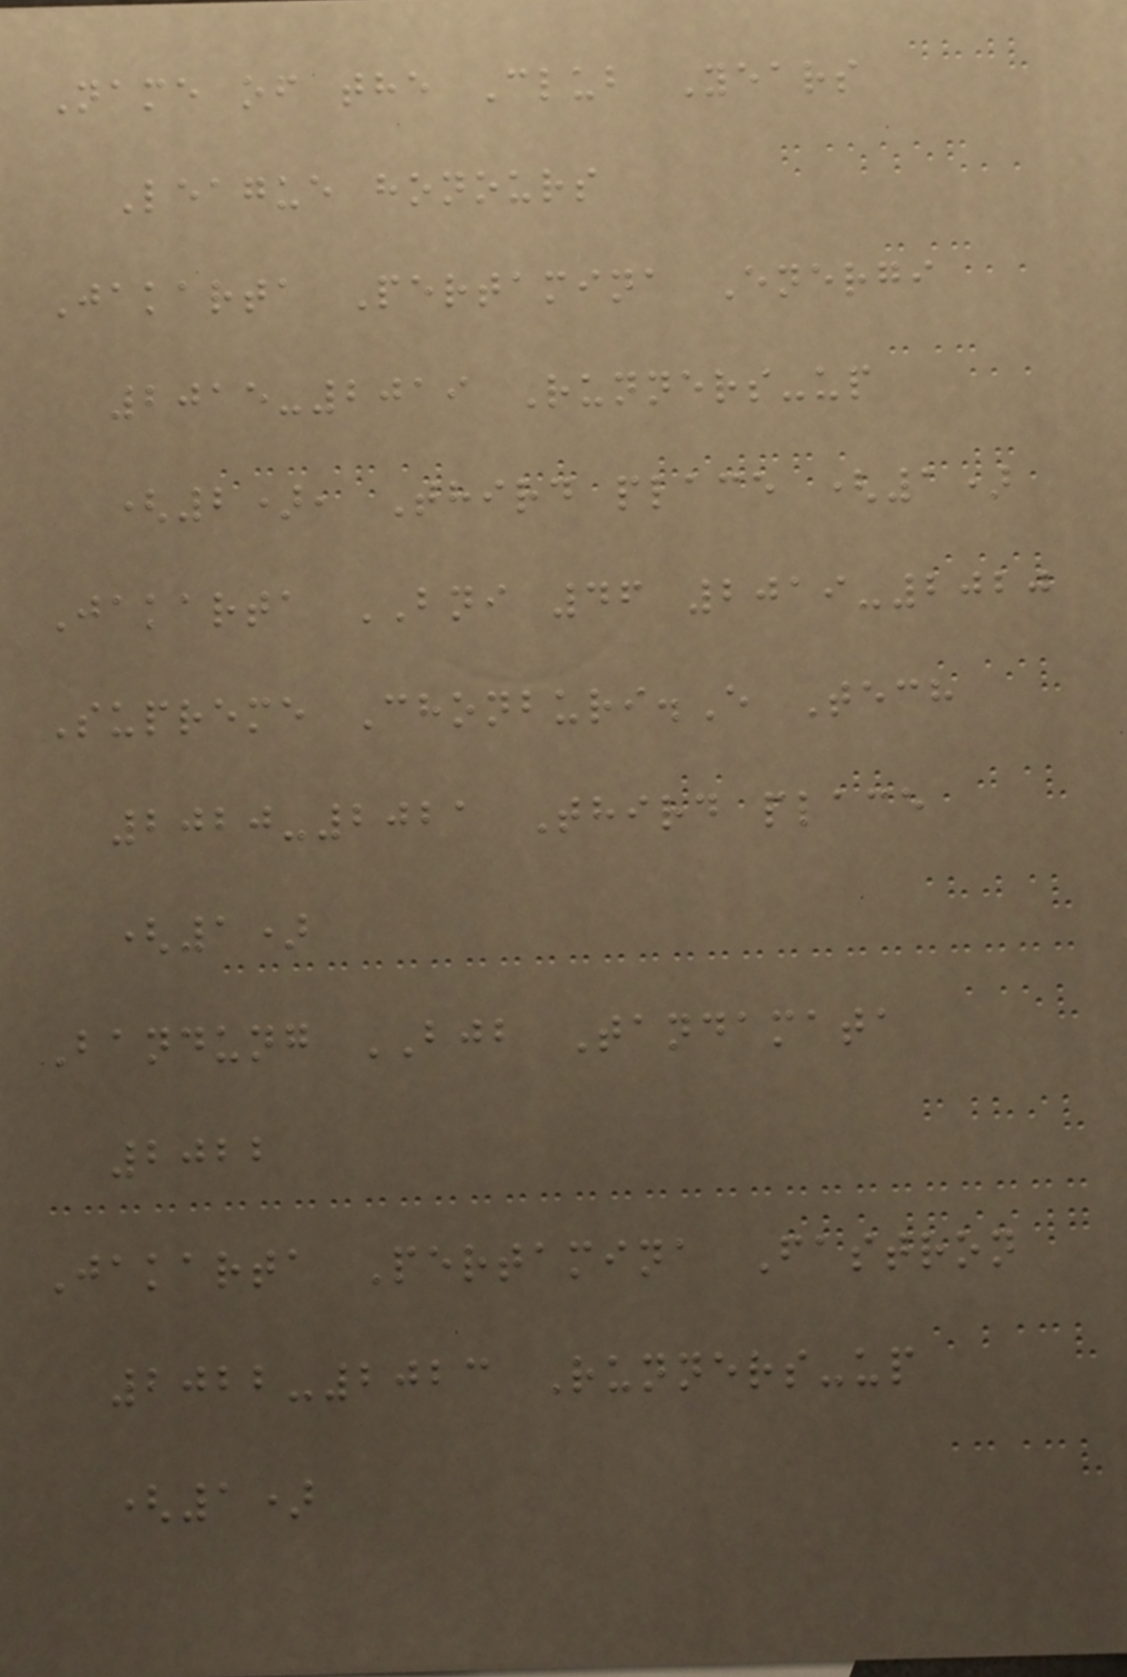Name of the Club Years
League honours
Jakarta Pertamina Energi
2015-2019 Runners-up
(2), Third place (1)
Jakarta BNI 46 2019-2020
Supreme Chonburi.E Tech
2020-2021 Third place
(1)
Bandung BJB Tandamata
2022
Jakarta Pertamina Fastron
2022-2023 Runners-up
(1)
